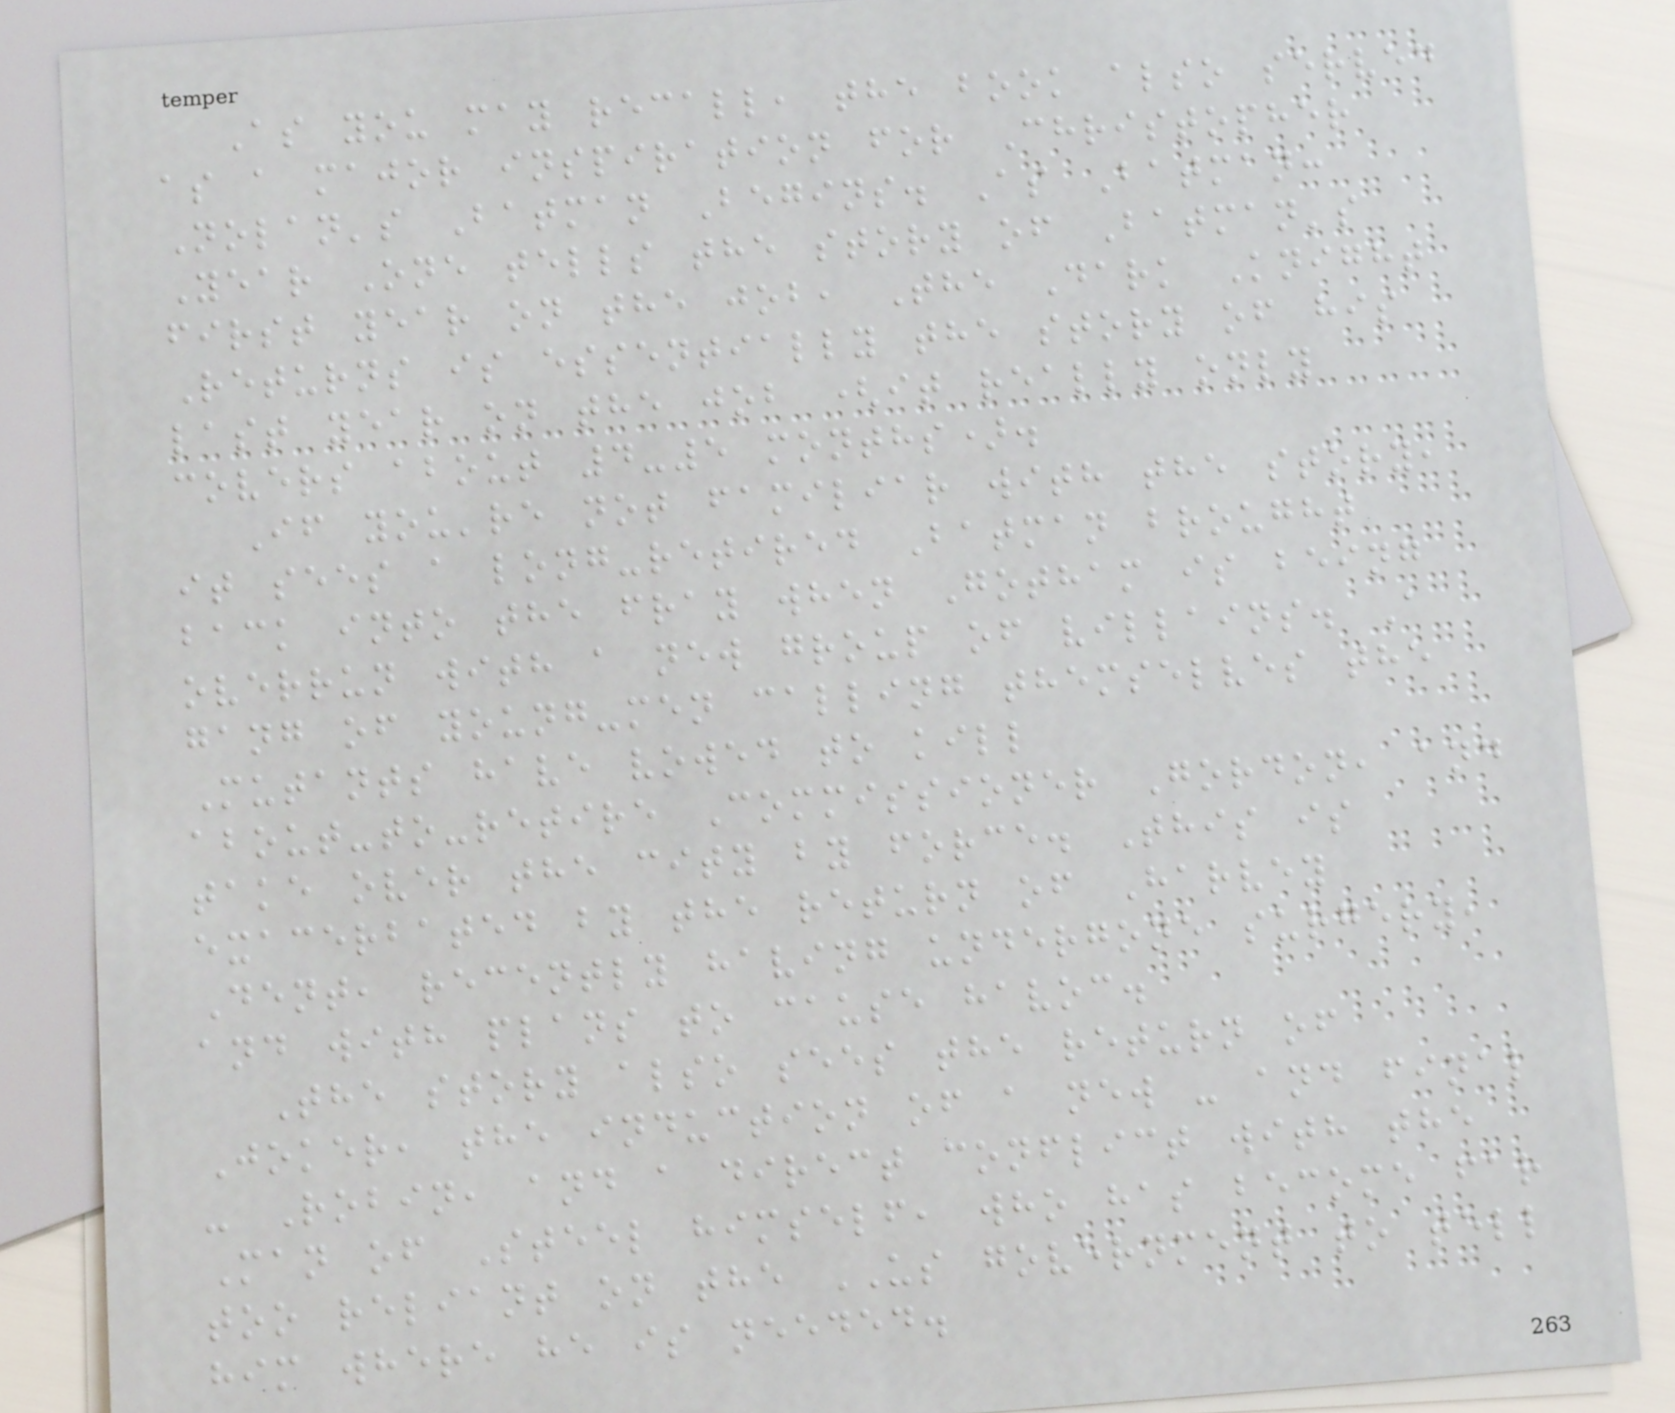As you may recall, the book also served
as a major inspiration for Christopher
Nolan's Batman Begins. As Batman:
Year One tells the story of Batman's
first year on the job, The Dark Knight
Returns is essentially the story of his
last year on the job (it really only
covers about 4-5 months).
If you're not familiar with the story,
it sees a long-retired Batman brought
back into the fray when Gotham is being
overrun with a new group of villains. A
gang of young-men calling themselves the
Mutants have vowed to kill
about-to-retire Commissioner Gordon, and
take over the city by force. This is
exacerbated by the return of Harvey
Dent, recently having undergone surgery,
and with plans to cause havoc.
The story also sees the return of
Joker, the induction of a new - and final
- Robin, and a direct conflict with the
Man of Steel himself, who has become far
too reliant on the US government to tell
him where he is needed.
